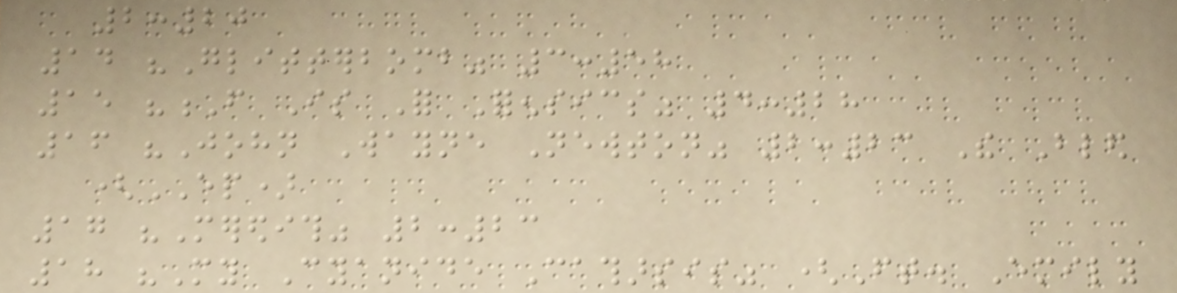2:20
14 "Glitterbomb" 3:58
15 "F Is For Forensics" 4:28
16 "John Wayne Newton" 2:23 The Bled
(EP)
17 "Meredith" 2:23
18 "My Cyanide Catharsis" (Ft. Emily
